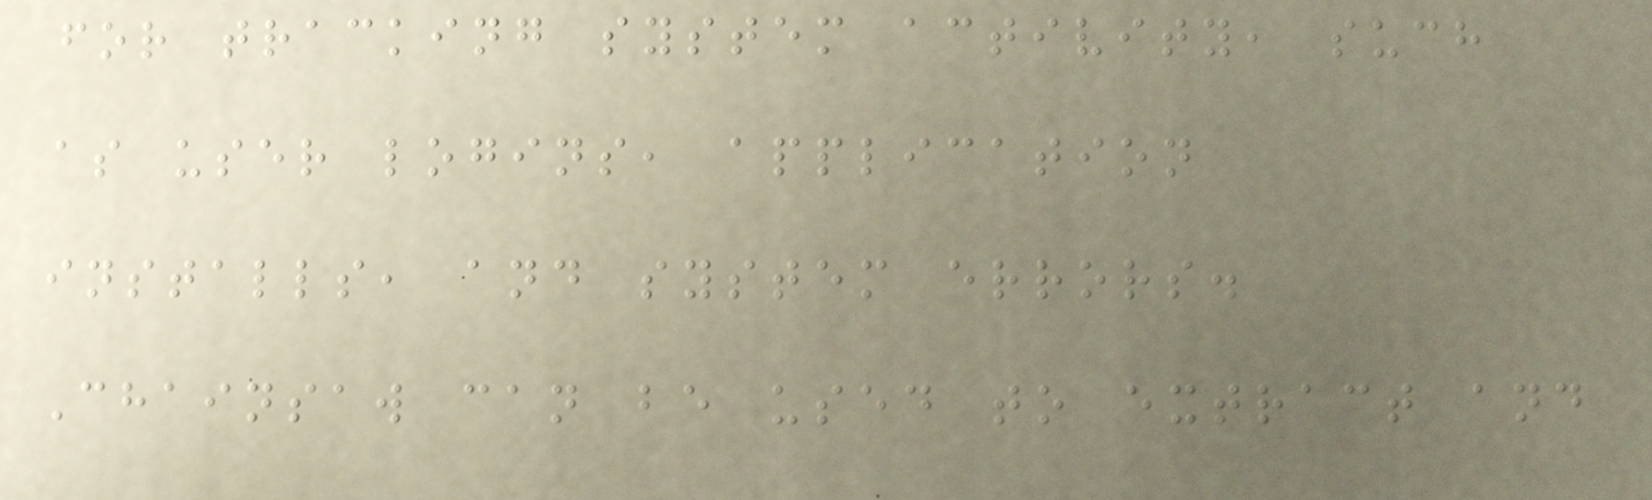for tracking system activity, such
as user logins, application
installs, and system errors.
Chainsaw can be used to extract and
